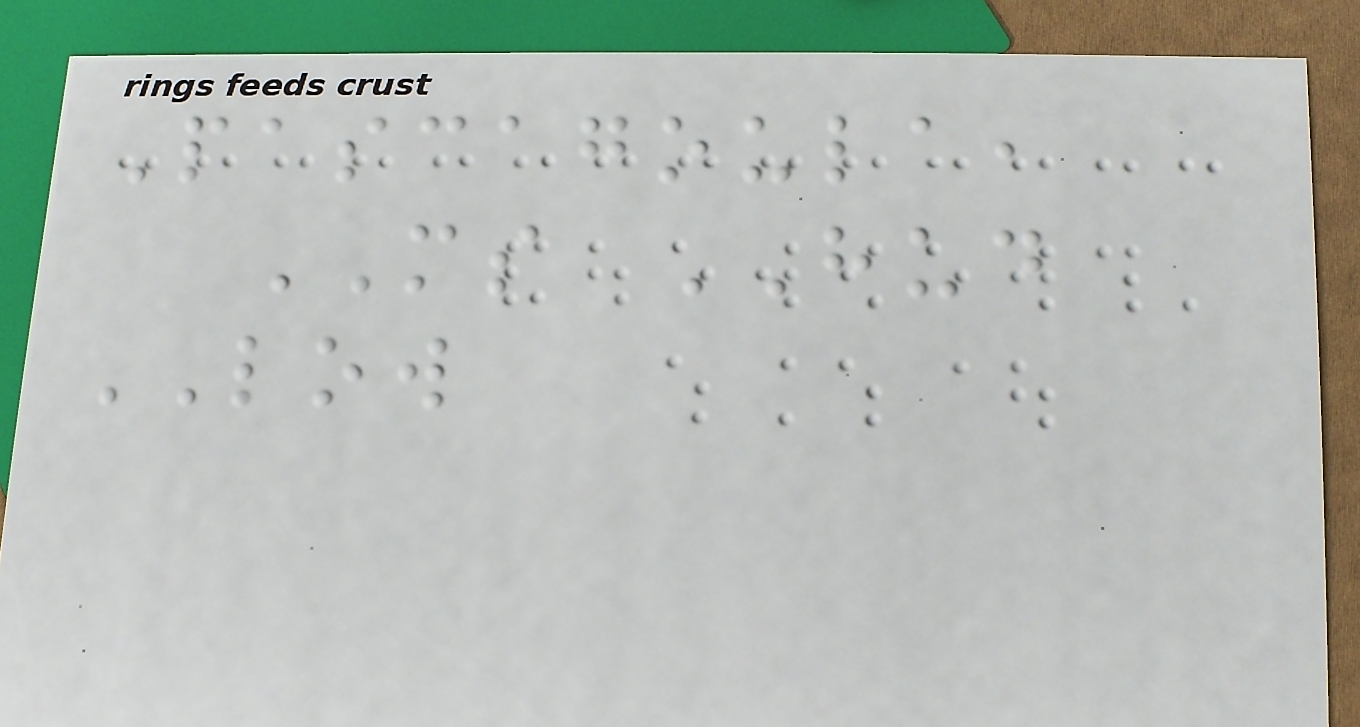Pascagoula,
MS HUD
LOW
